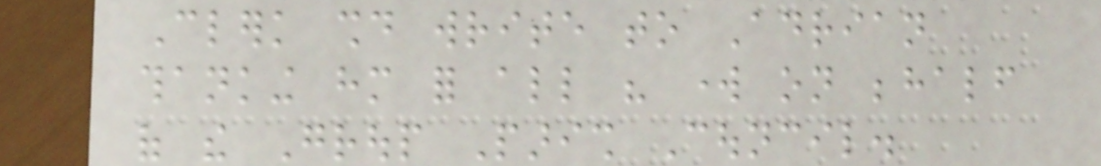Clerk should write to Adrian
thanking him for all his work on behalf
of the Group Parish Council.
